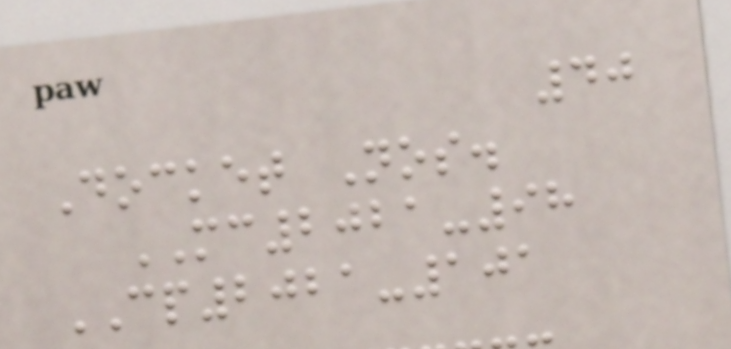40
Docket Nos.
MC2021-98
CP2021-101
